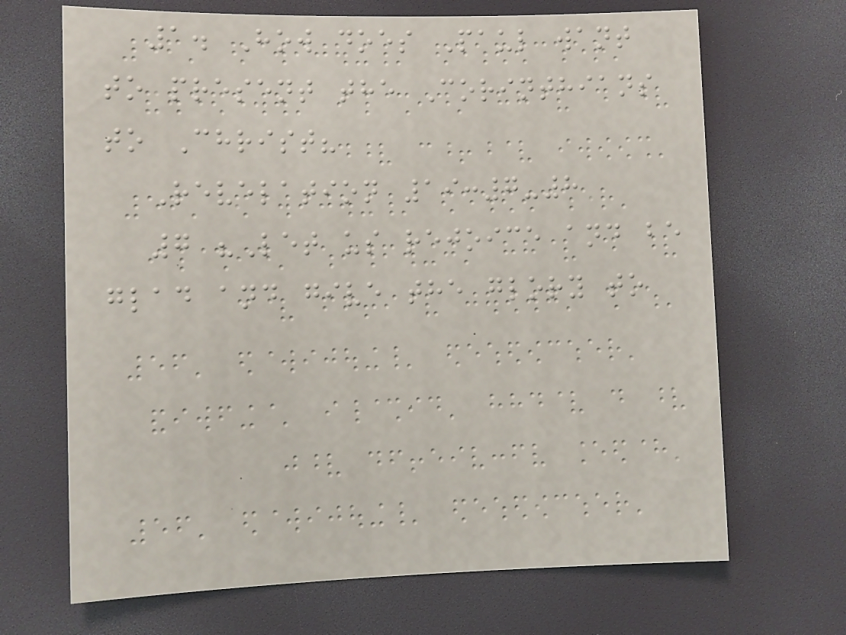1. How does Paul want
to present the Corinthians
to Christ?
Revelation 19:7-8
7 "Let us rejoice and be
glad and give the glory to
